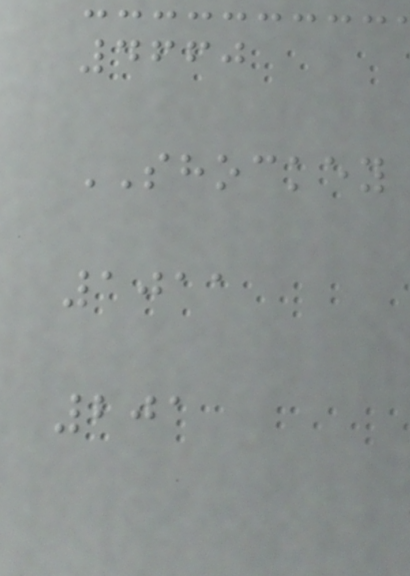4660
SHOCKEY
1011
201
